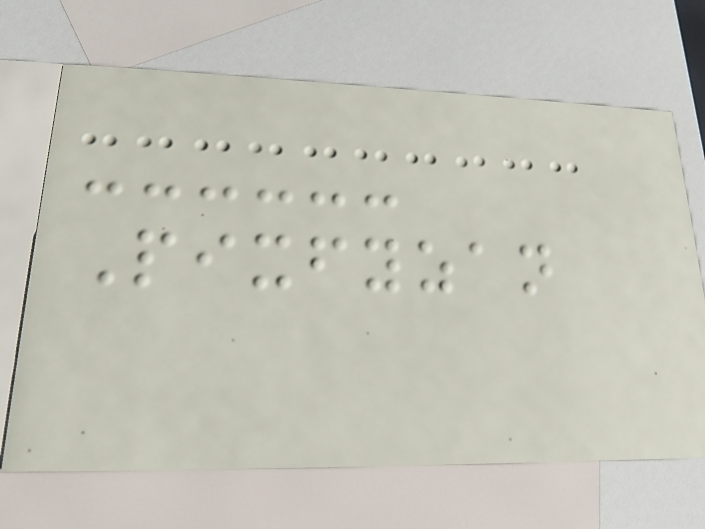Pixfyzan
